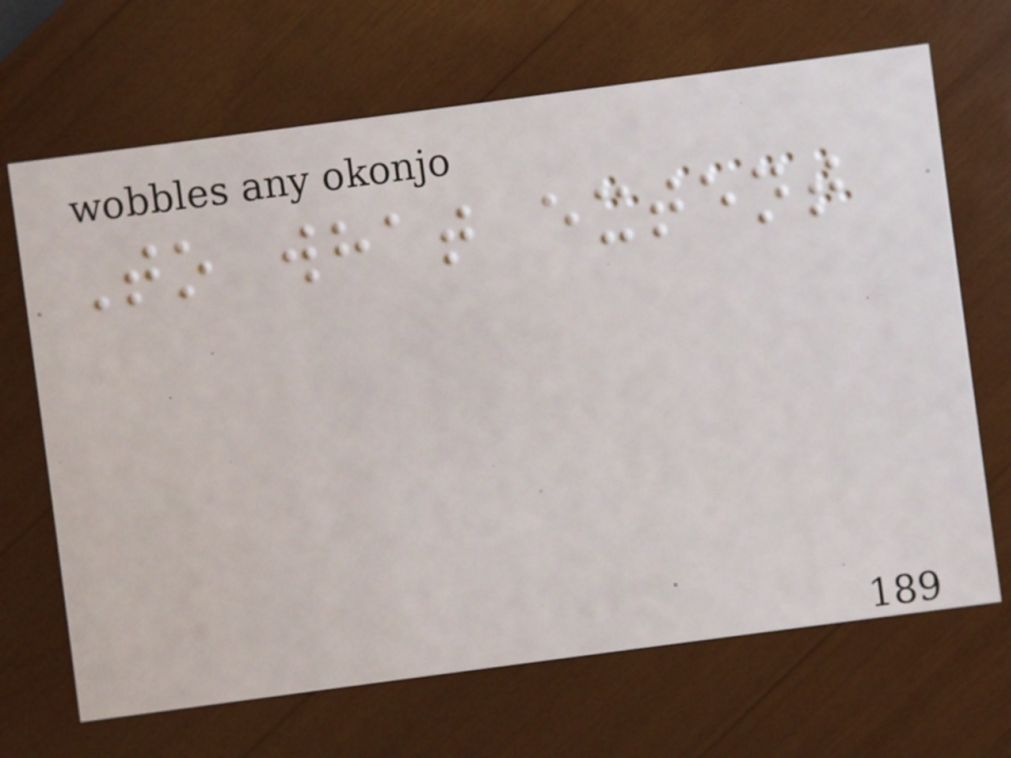To what extent
